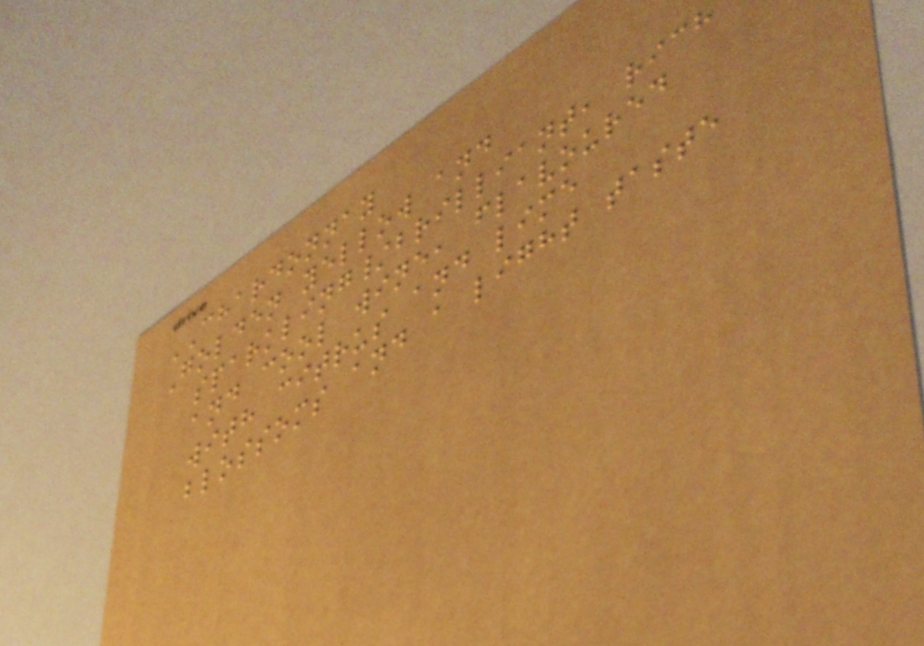CHARDONNAY
Golden yellow and
sparkling/brilliant, rich
and cool wine, flavoured
with citrus and lime
blossoms and a light taste
